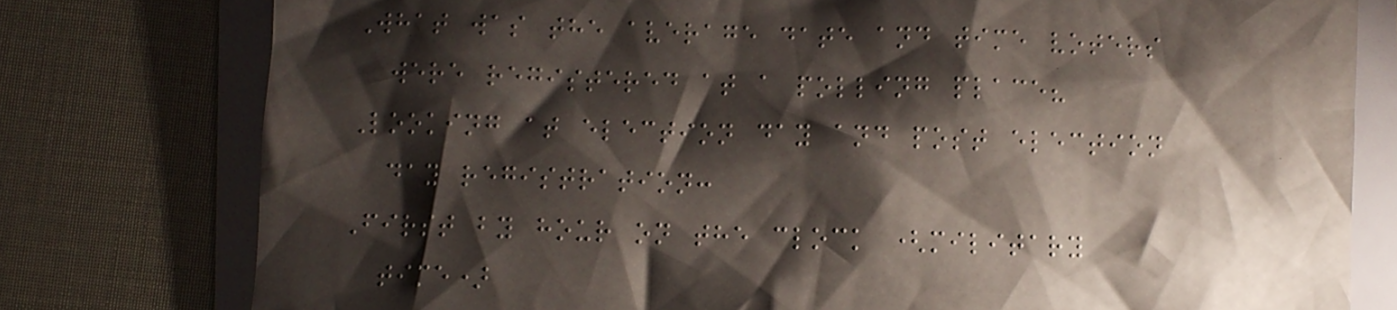What was the average date and time voters
were registered at a polling place?
Looking at election day and post election
day registration:
First by hour on the clock (military
time)
